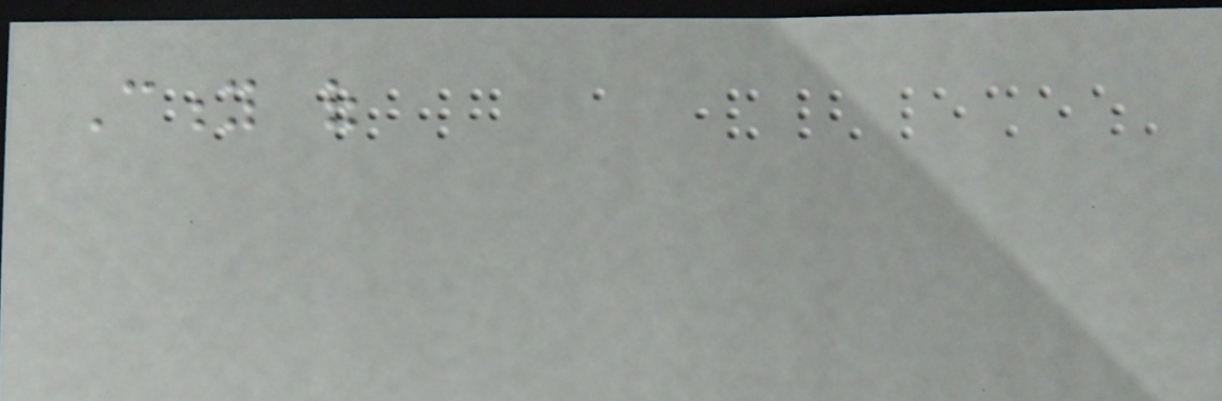City of
